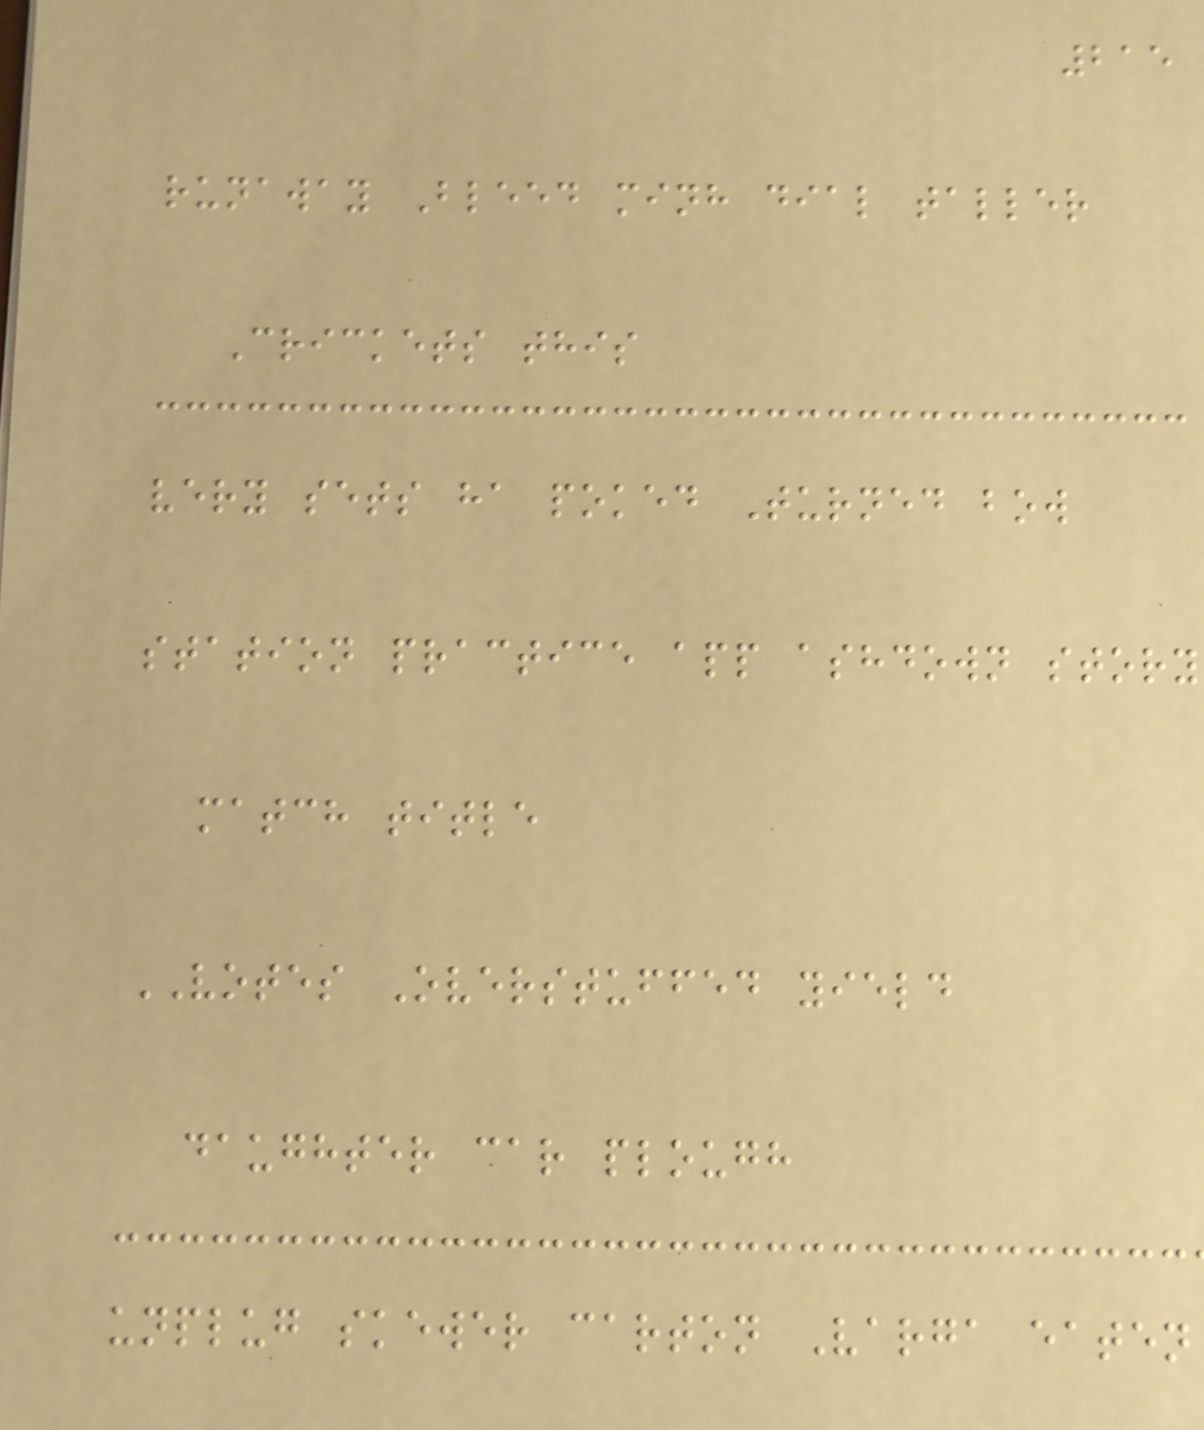215
runaway Bleed minh dial taller
Crickets this
very sets ha poked Turned bow
station practice app ashdown story
match title
VOTES Overstuffed yield
daughter car plough
unplug skewer carton Varga eaten
